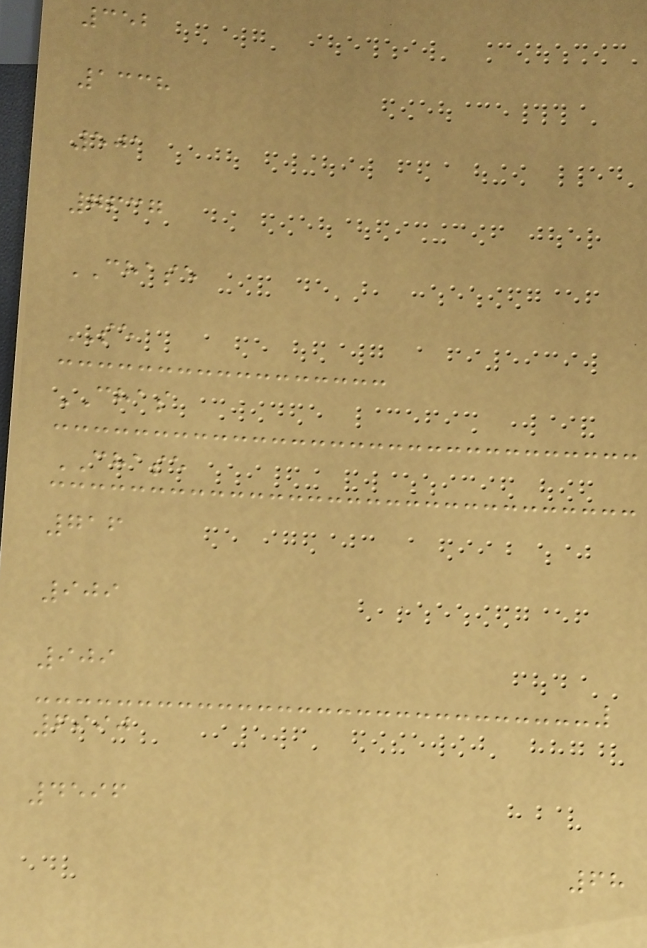352
1338
501
7637
CHASE
SE
CHAS
CHASE
716
909
909
6990
4596
68
